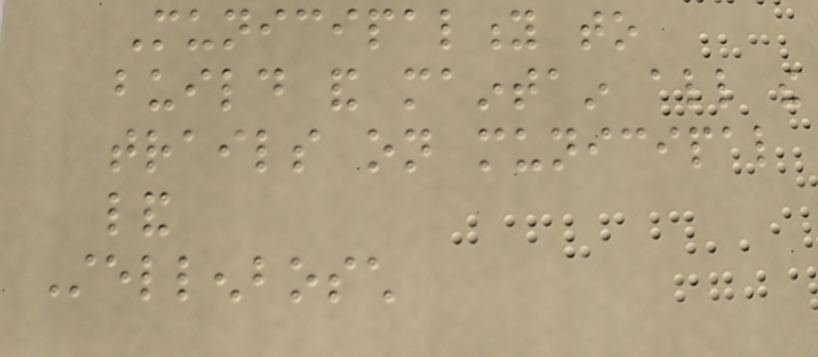Municipality to
build and maintain all the
trails on municipal
land
Stellenbosch
